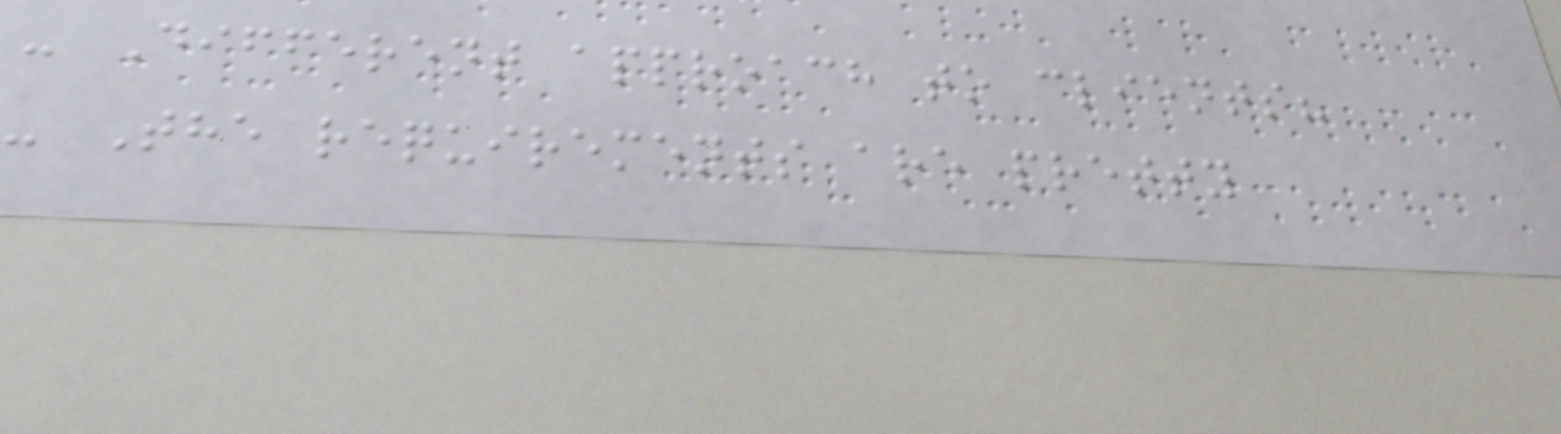- Different approach to clients?
- The requirements are pretty
